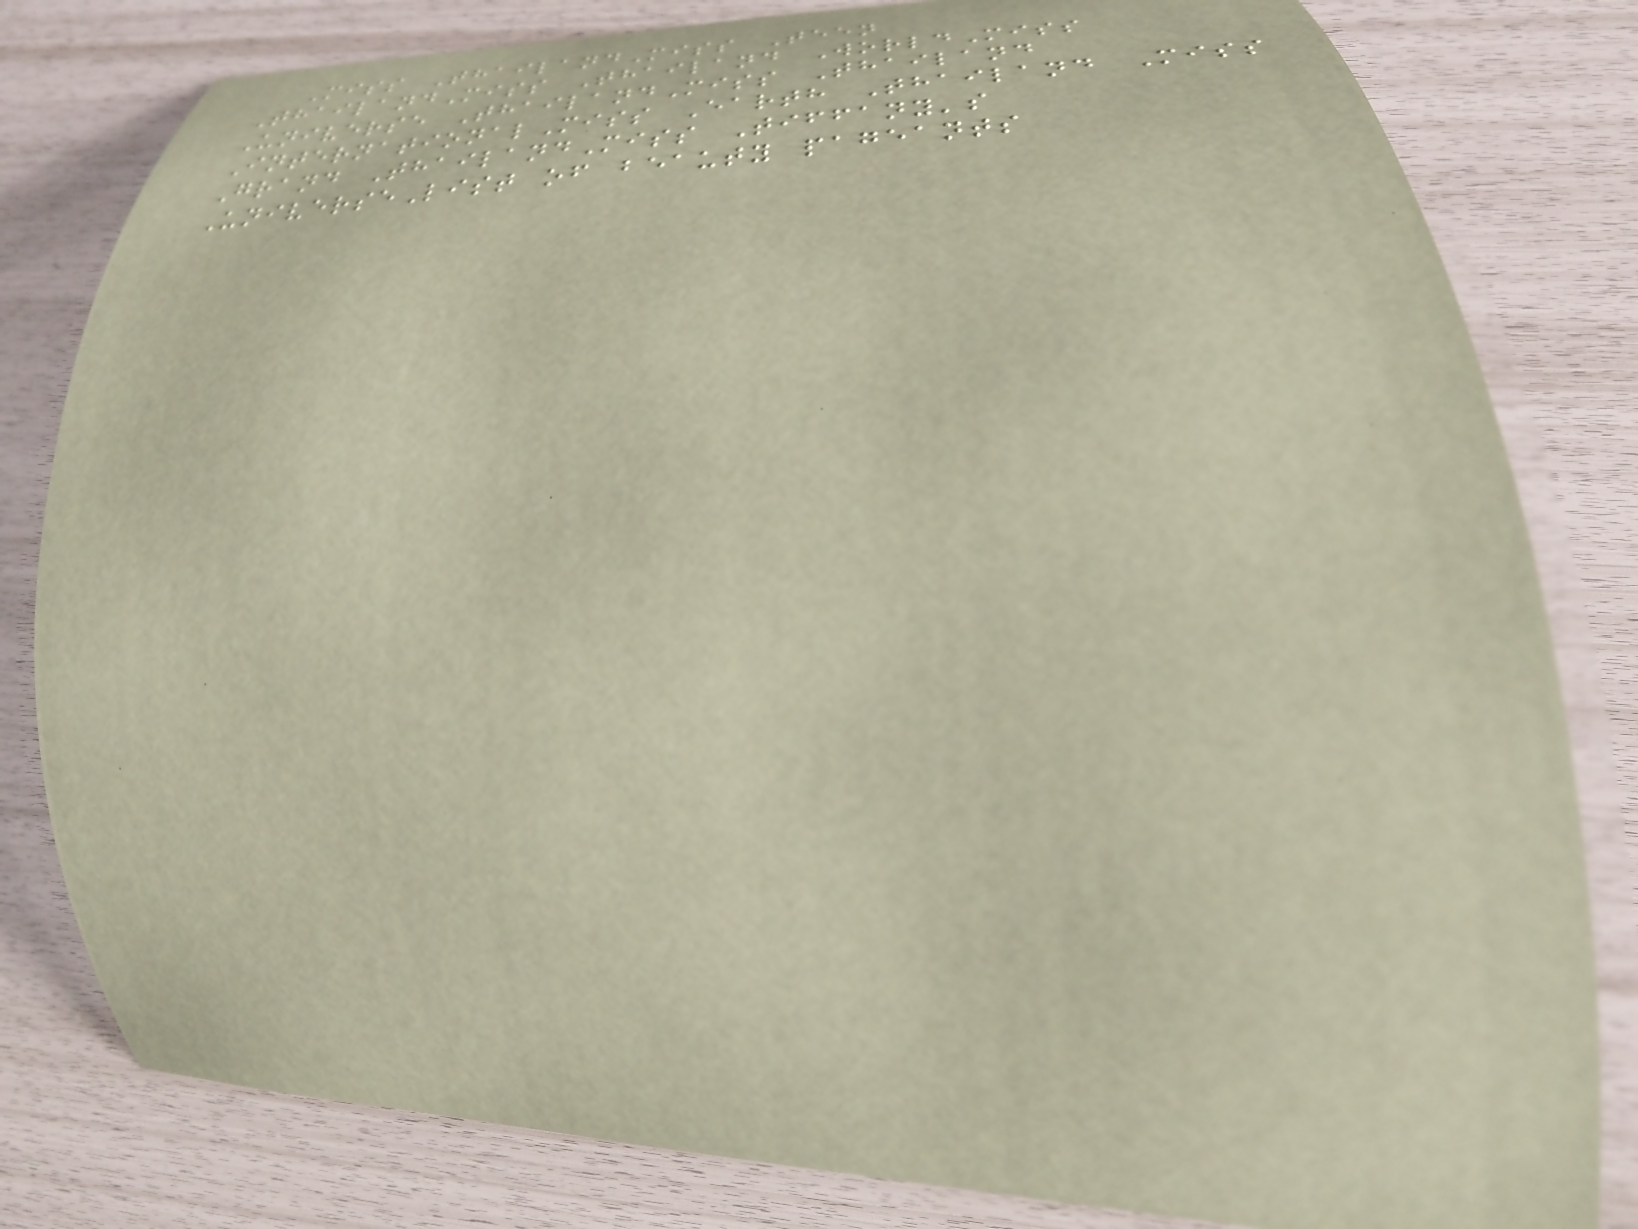Miss ThailandMiss Teen
ThailandMiss Thailand WorldMiss
Universe ThailandMiss Thailand
InternationalMiss Earth Thailand Miss
Grand ThailandMiss Tiffany's
UniverseList of beauty pageants
